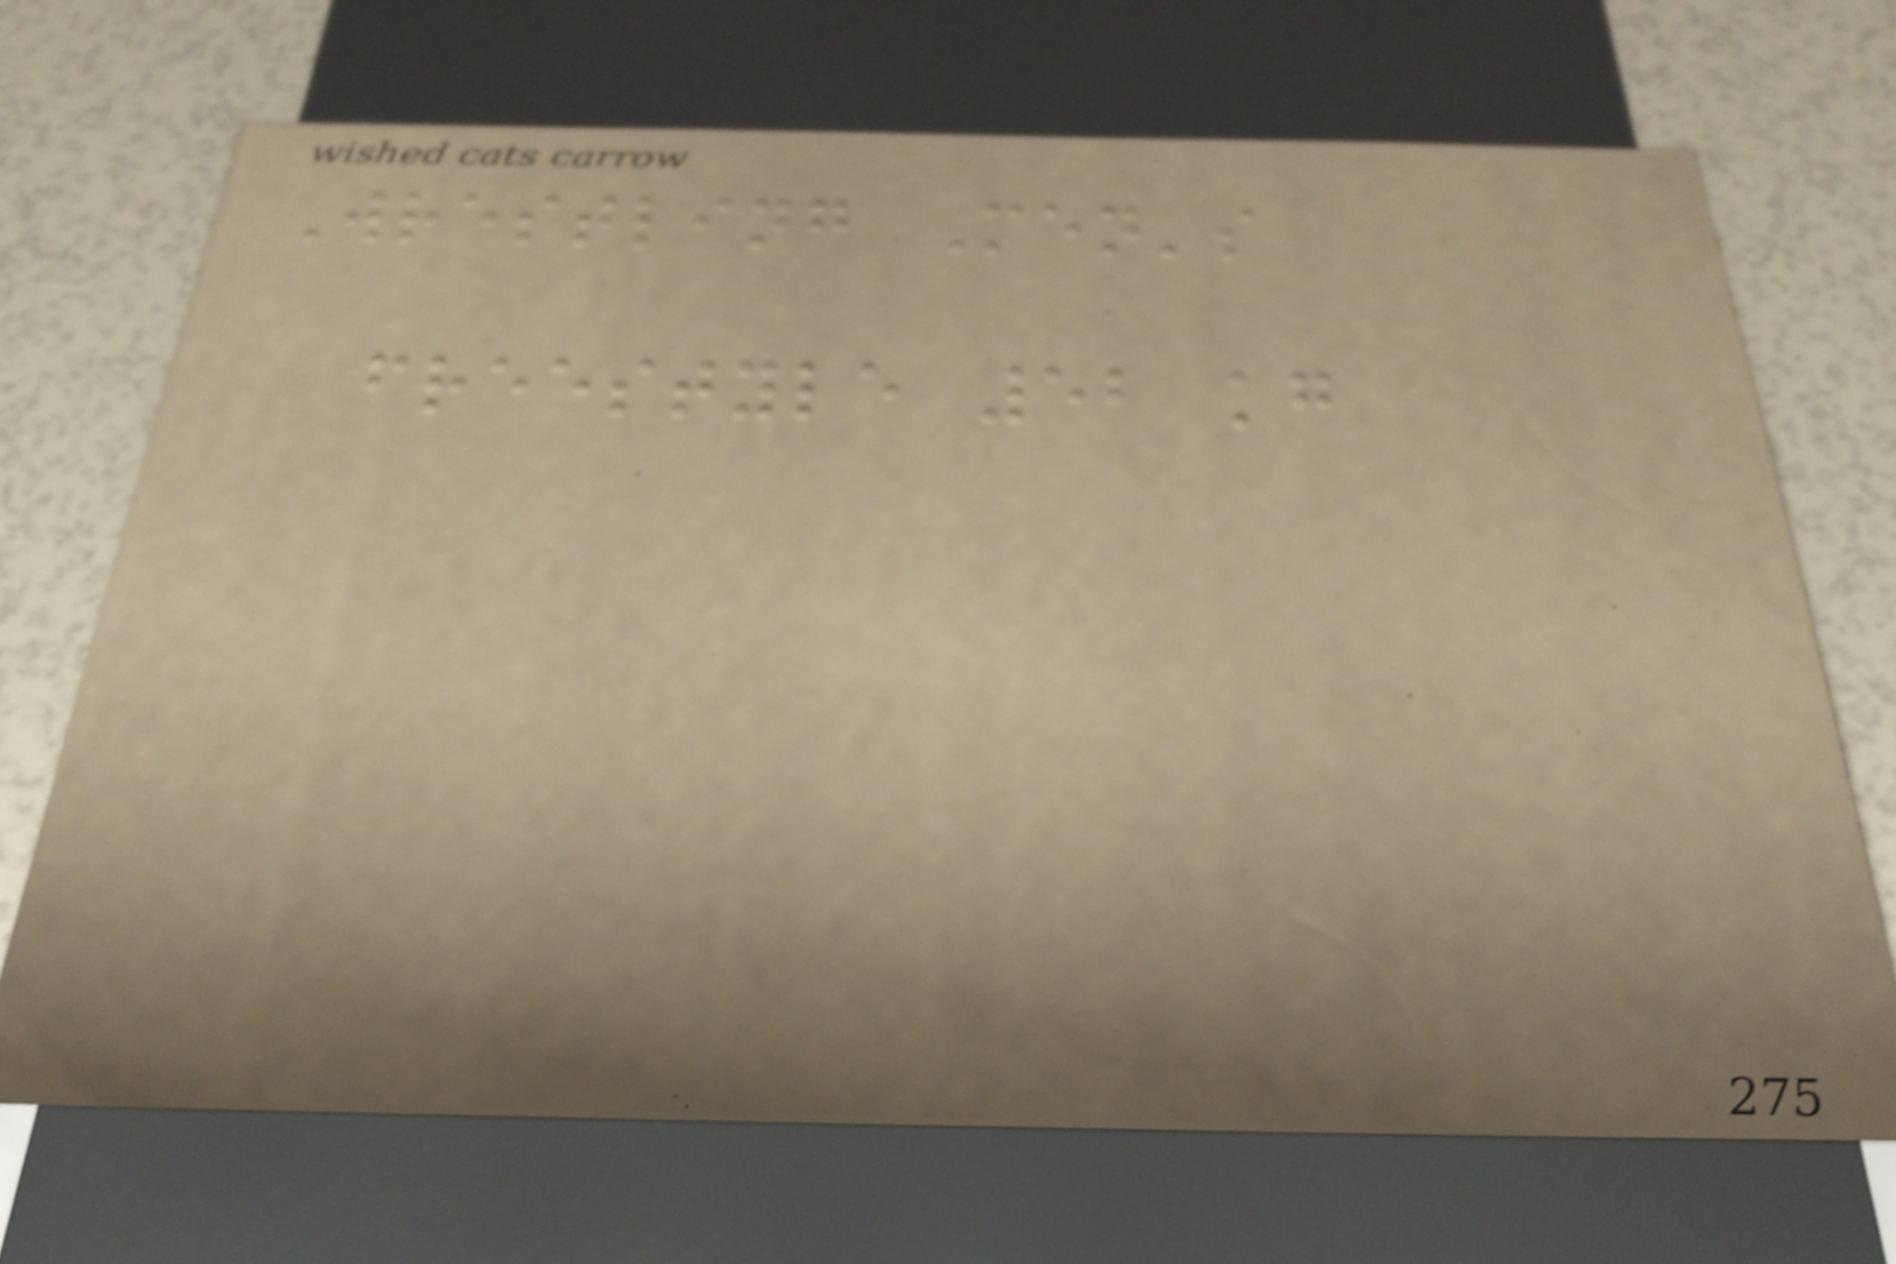Wrestling Men's
freestyle 52 kg
